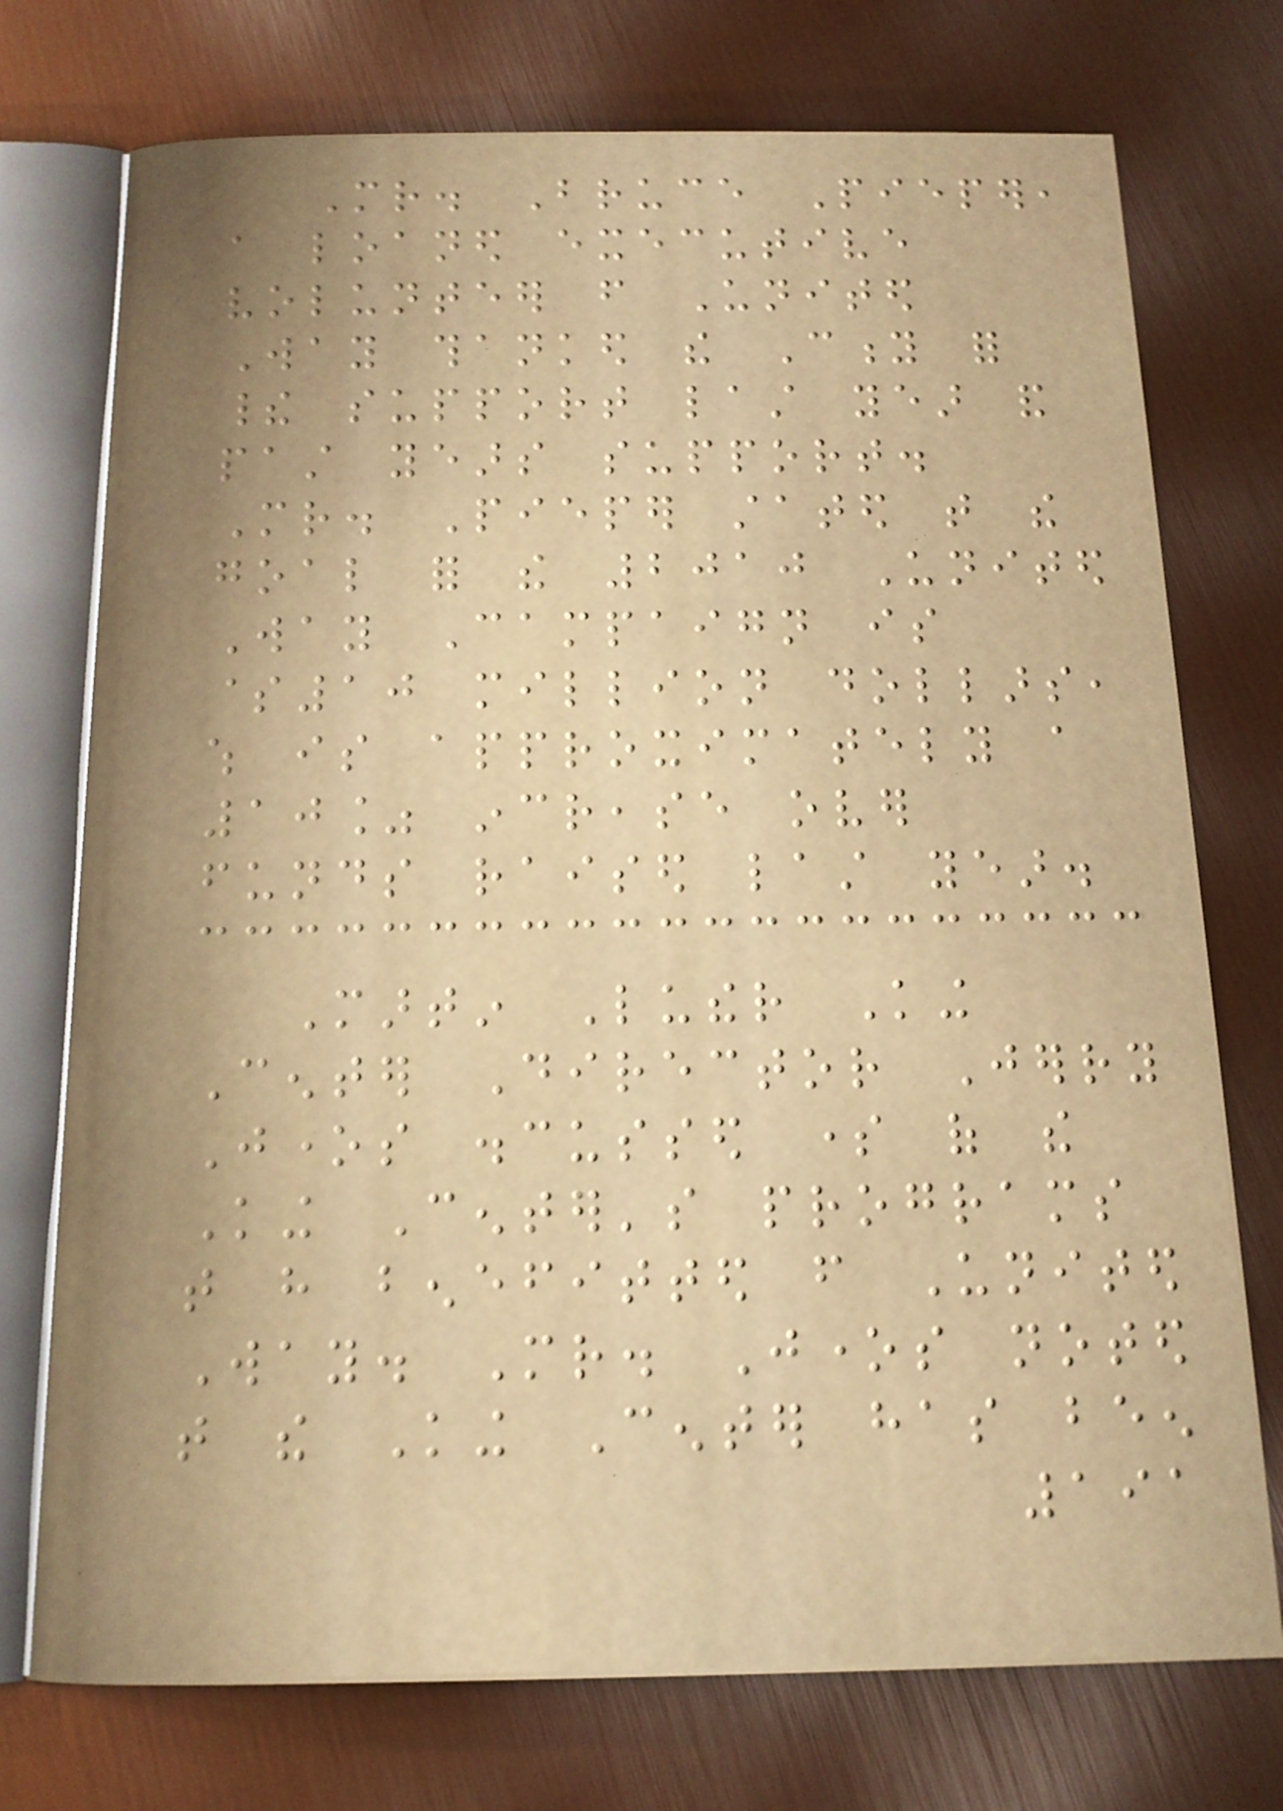Mr. Bruce Pieper,
a loaned executive
volunteer from United
Way thanked the City for
their support last year and
past years support.
Mr. Pieper stated that the
goal for the 2010 United
Way Campaign is
$10 million dollars,
which is approximately a
10% increase over
funds raised last year.
Martin Luther King
Center Director Jerry
Jones discussed some of the
King Center's programs
that have benefitted from United
Way. Mr. Jones noted
that the King Center has been
191
